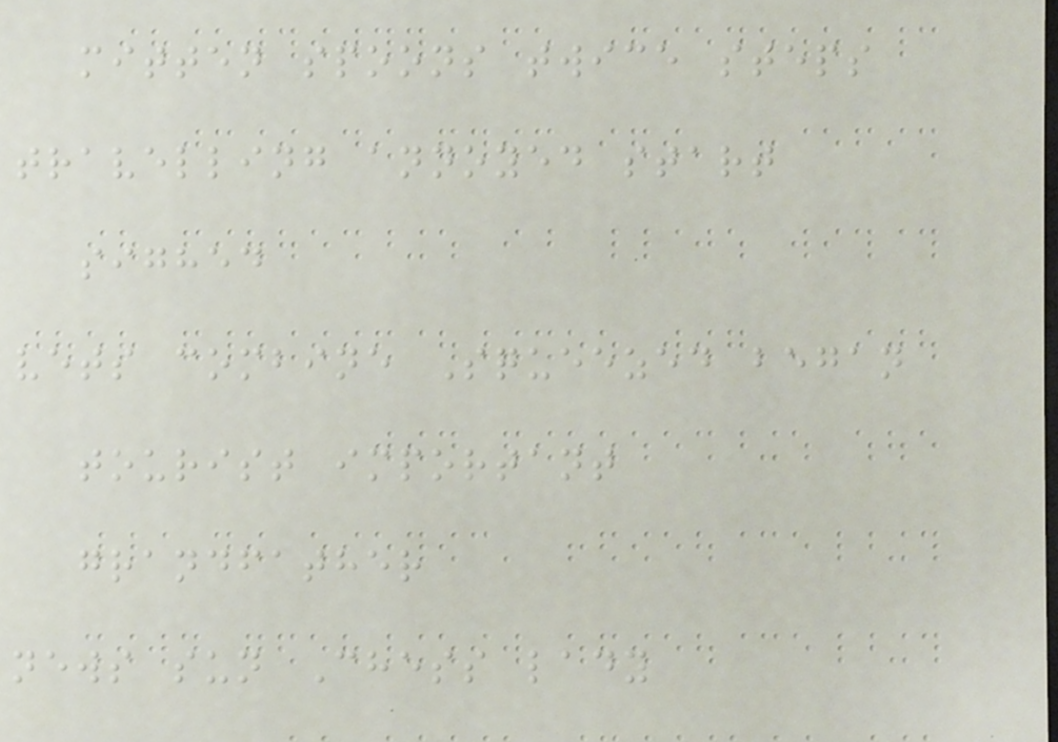mitten spoons twice steps
travelling annoyed start
sighed
vets combine Squeezed began
tourist important
grandfather
news sun Chess lady
